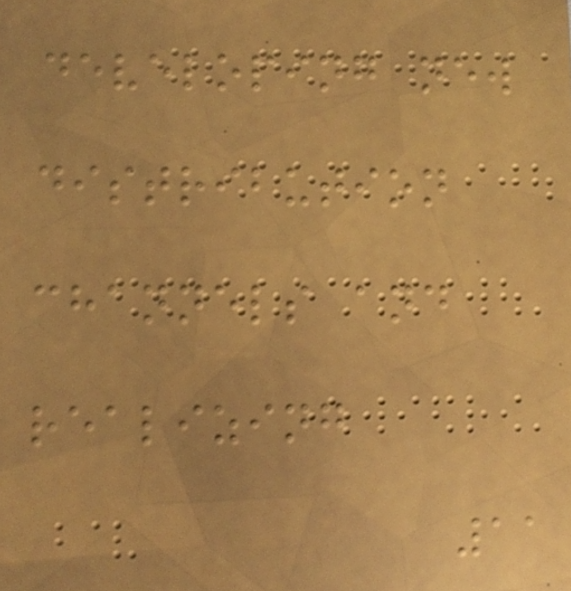developing new
distribution
channels and
realizing
11
